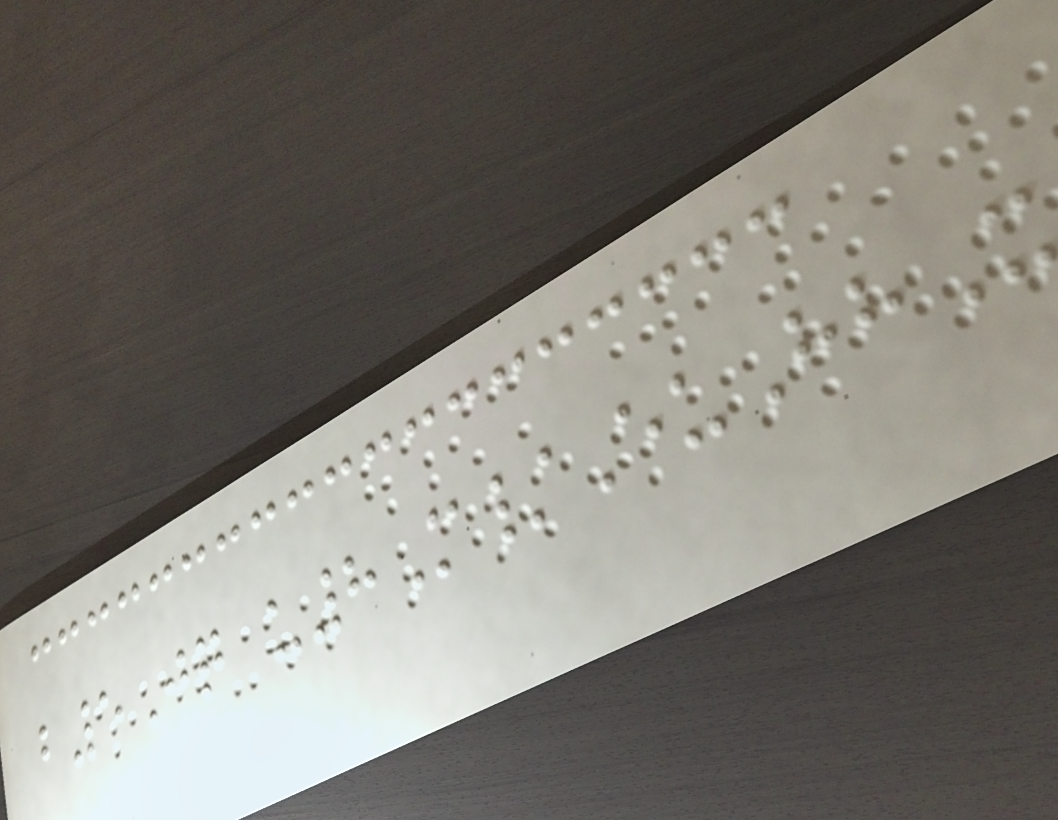b5Jq u8M/EuHhX
